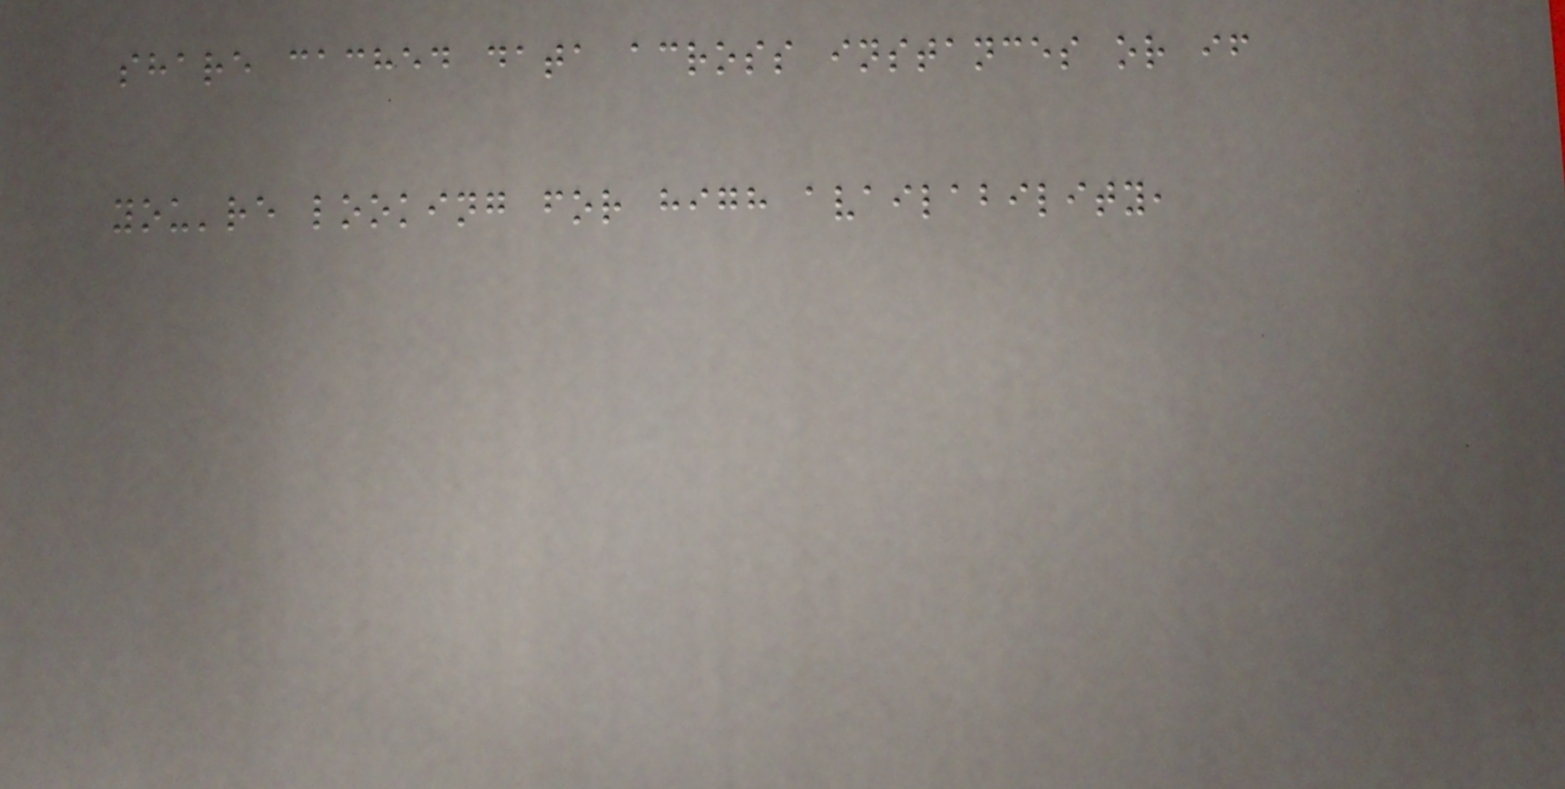share cached data across instances or if
you're looking for high availability,
